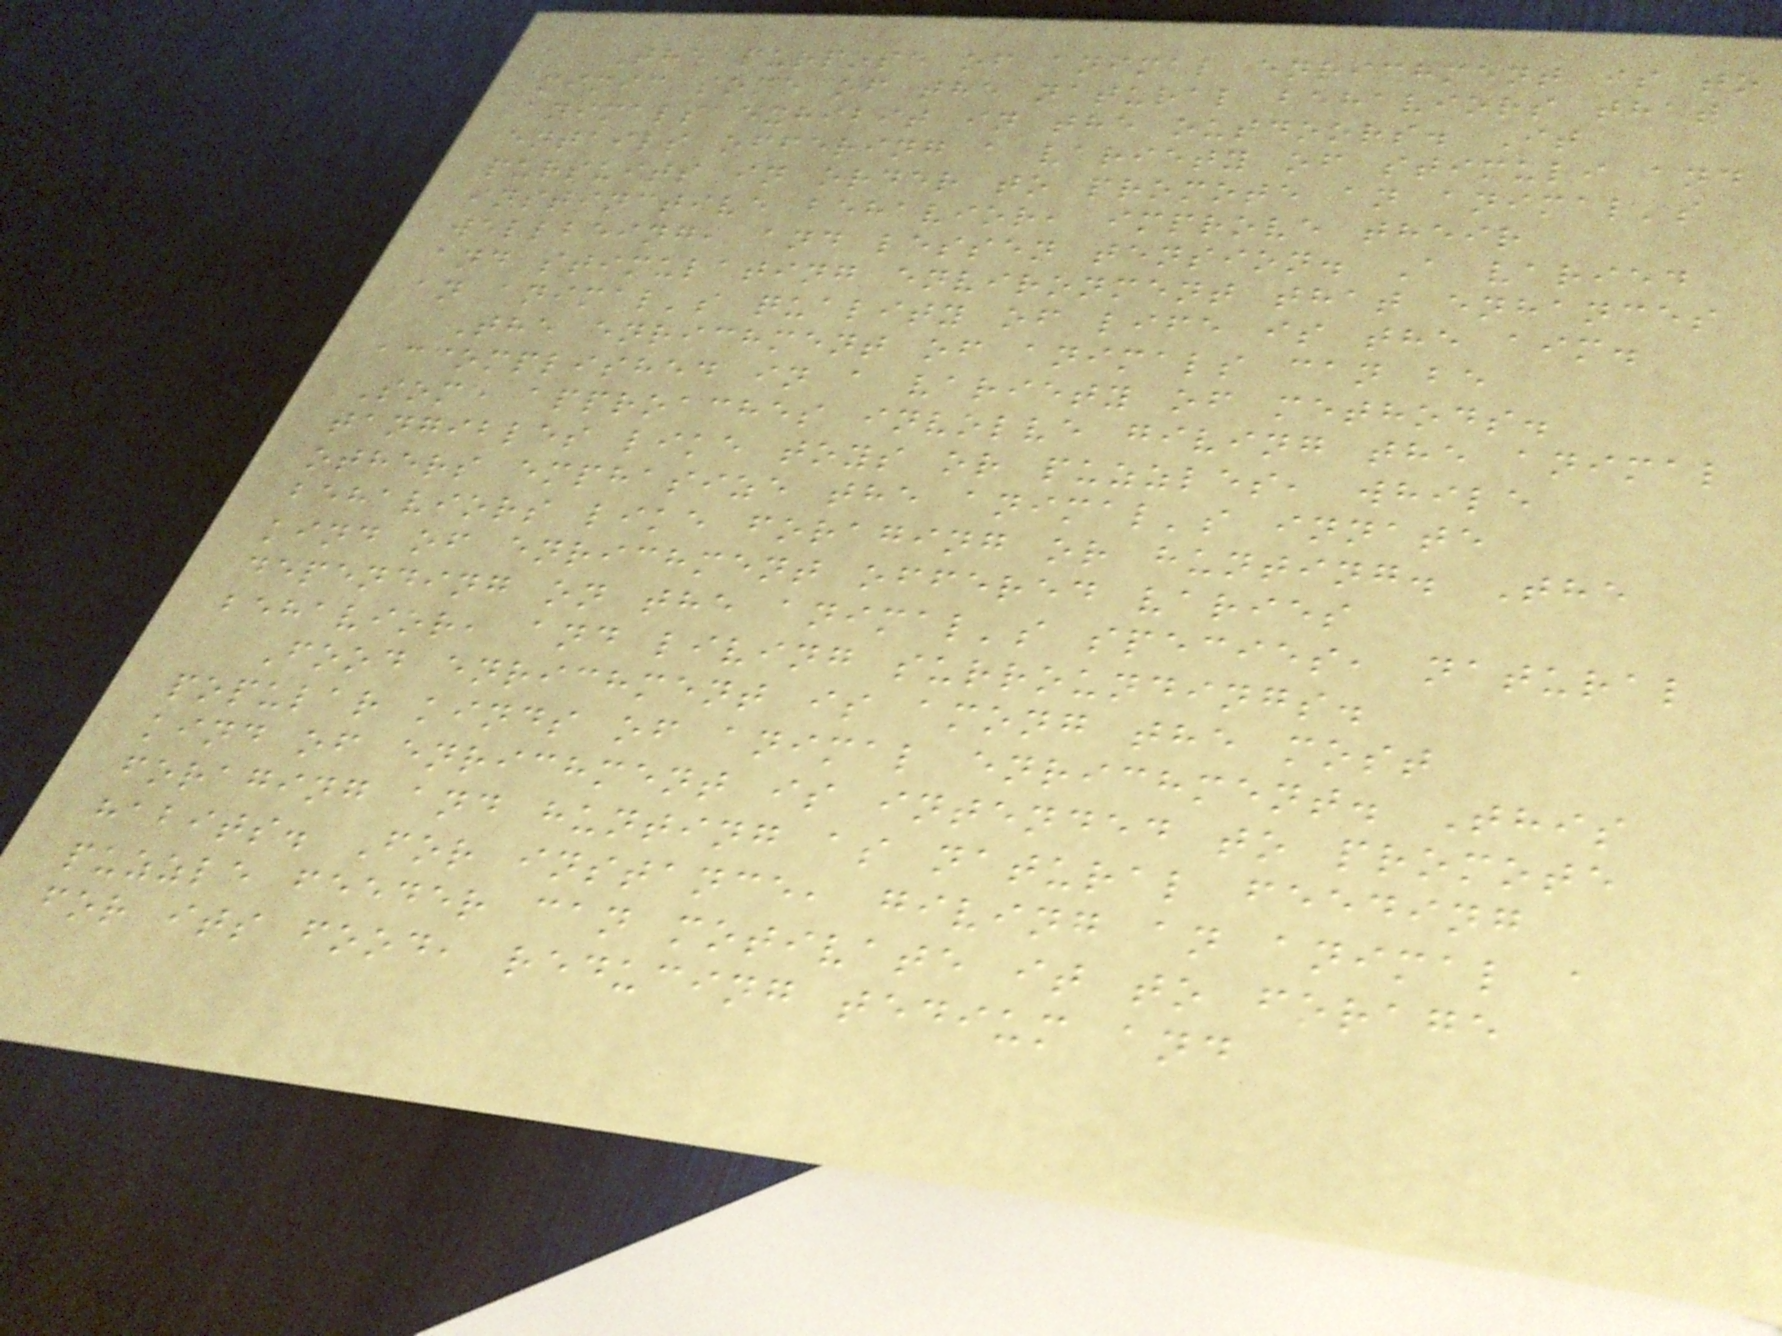The purpose of animal enrichment is to
mimic some of the natural behaviors that
animals exhibit in the outdoors. It
entails offering a variety of stimuli and
pursuits in order to promote an animal's
instinctive behavior, improve their
wellbeing, and lessen tension. A varied
and stimulating environment that enhances
an animal's quality of life is the aim.
The enrichment of animals can be
accomplished in a variety of methods.
Some approaches involve giving the animal
tangibles like toys or puzzles, while
others emphasize the animal's innate
behaviors like foraging or hunting. The
kind of enrichment offered varies
depending on the animal's species, natural
behavior, and living surroundings.
Food enrichment is among the most
popular kinds of animal enrichment. This
kind of enrichment is intended to promote
foraging and hunting as natural feeding
habits. For instance, giving an animal a
puzzle feeder can motivate it to forage
for its food, reducing tedium and
